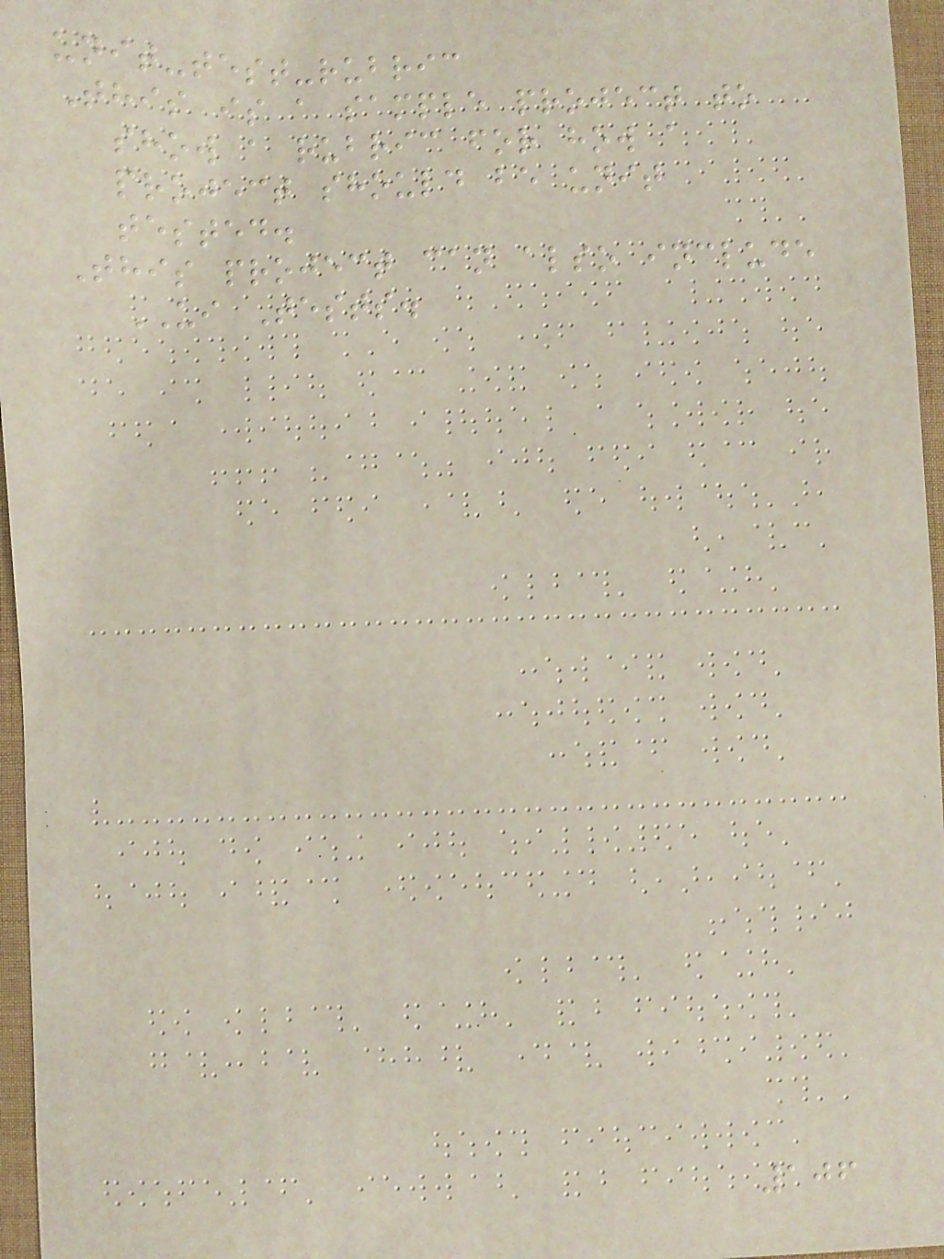unit-test-rubric
This is a sample project to
show a rubric for how a
project should be unit
tested.
This project can also include
UI Tests.
106
